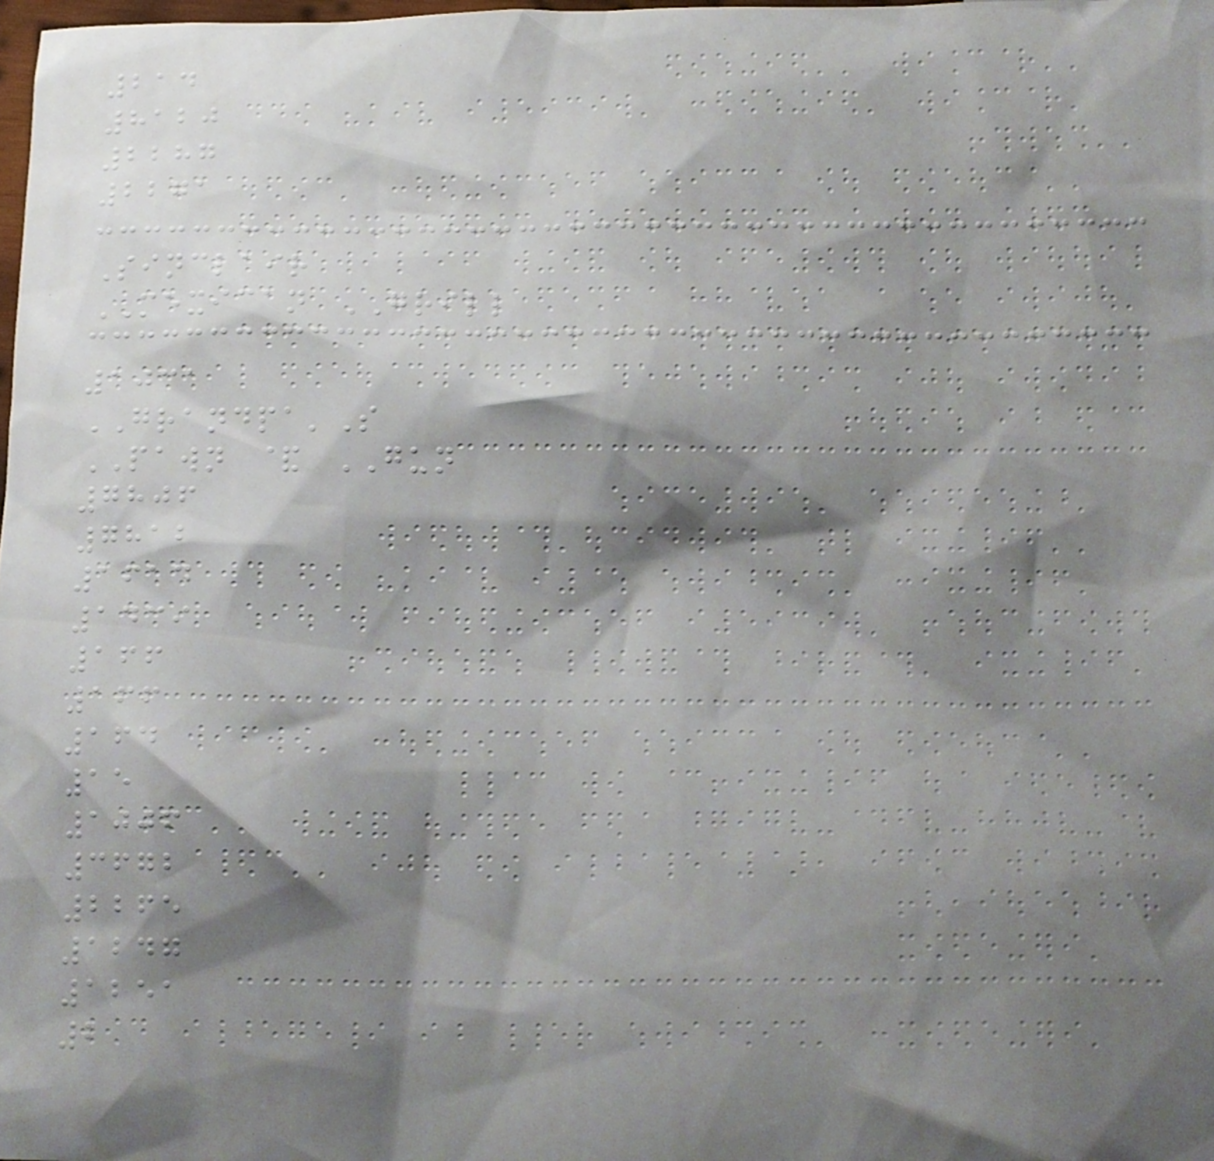214
8120
2287
2271
Sinclair
MEXICAN GRILL
1031
GRANDPA'S
PAWN & GUN
7806
7812
1614
1439
166
166
164
15
1006
3672
2265
1247
1251
2
